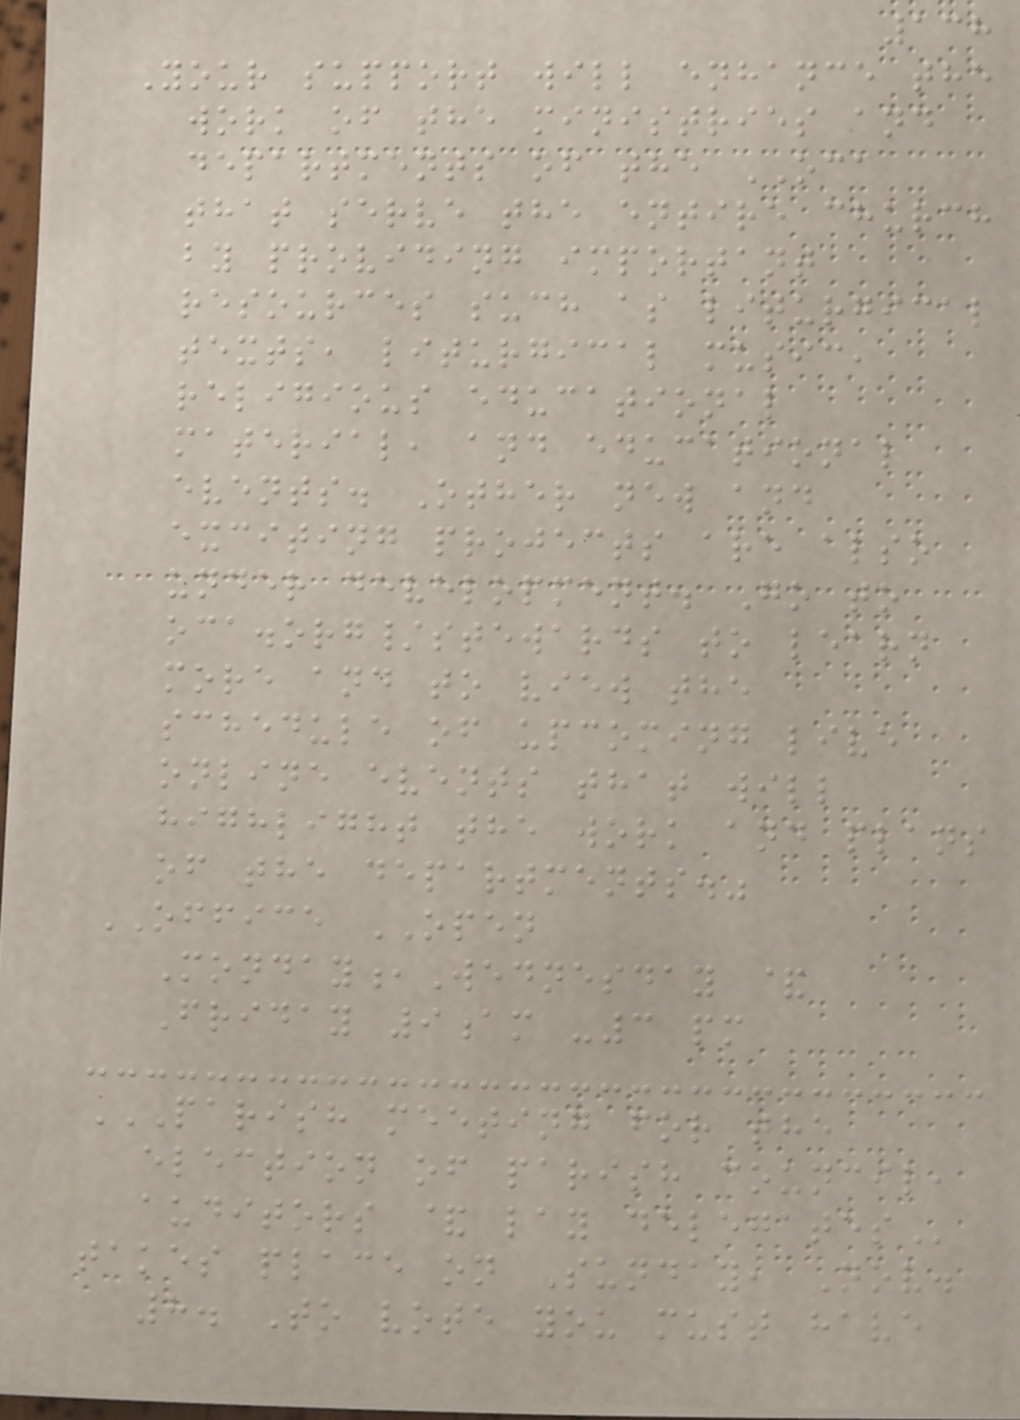138
Your support will enhance the
work of the ministries and
departments of the OCA
that serve the entire church
by providing important
resources such as liturgical
texts, liturgical music,
religious educational
material, and educational
events. Other new and
exciting projects are also
under development. Go to
oca.org/stewards to learn
more and to view the
schedule of upcoming live
online events that will
highlight the work and plans
of the departments."
OFFICE OPEN
Monday,Wednesday &
Friday 9am -3 pm
PARISH MEETING FOR THE
ELECTION OF PARISH COUNCIL,
AUDITORS & LAY DELEGATES
takes place on Sunday, Nov.
8. To vote you must have
